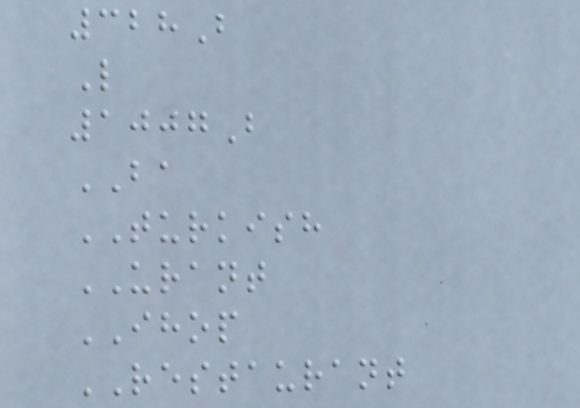328B
L
1007B
BA
TURKISH
URANT
IHOP
RESTAURANT
